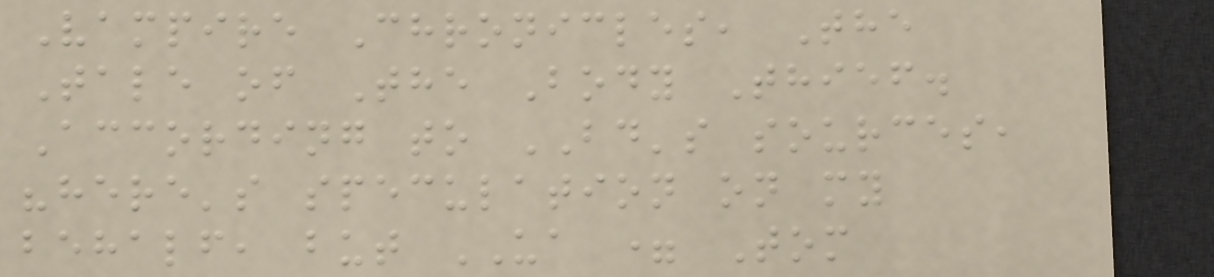Vampire Chronicles, The
Tale of The Body Thief.
According to BD's sources,
"here's speculation on my
behalf, but UA = Tom
